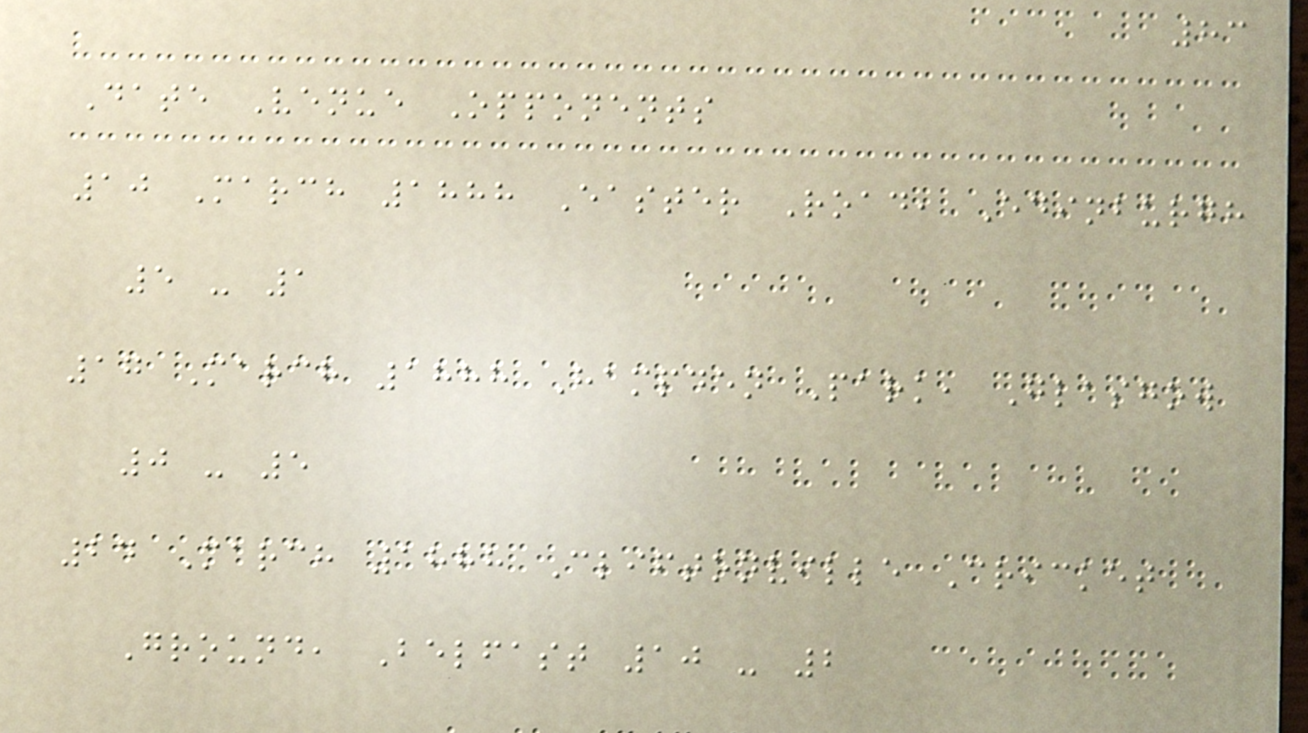83
Date Venue Opponents
10 March 1888 Easter Road, Edinburgh
5 - 1
17 March 1888 Hampden Park, Glasgow
0 - 5
24 March 1888 Cliftonville Cricket
Ground, Belfast 10 - 2
